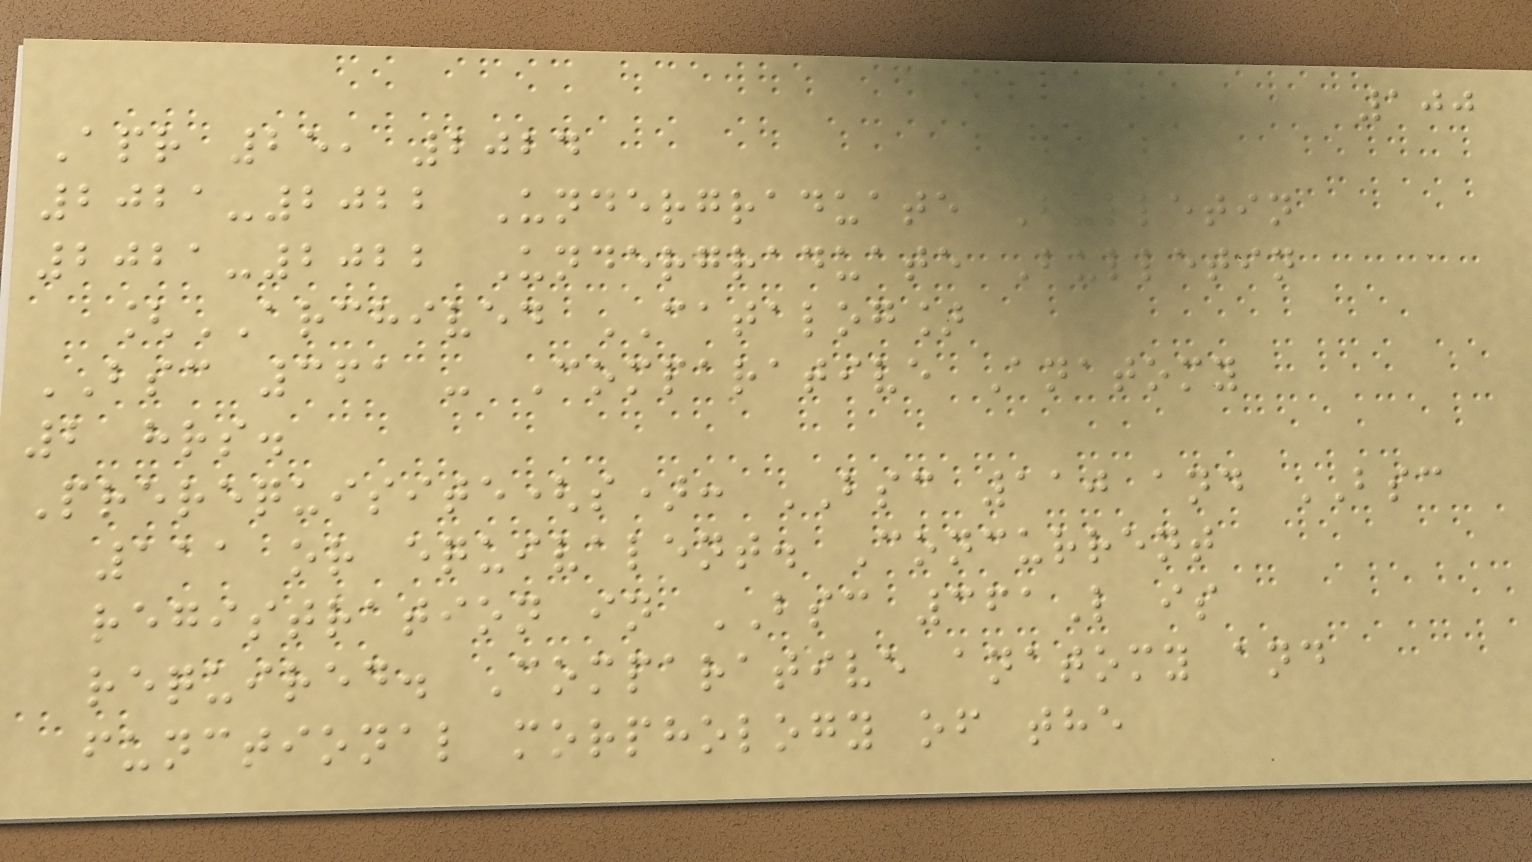100
Apr 25, 2024
2021-2022 Undergraduate Bulletin
2021-2022 Undergraduate Bulletin
[ARCHIVED CATALOG]
BSC 361 - Comparative Anatomy
2 hrs.
Prerequisite(s): BSC 110 and BSC
111 or equivalent. Concurrent
registration in BSC 361L is
required. Comparative anatomy and
functional morphology of the
